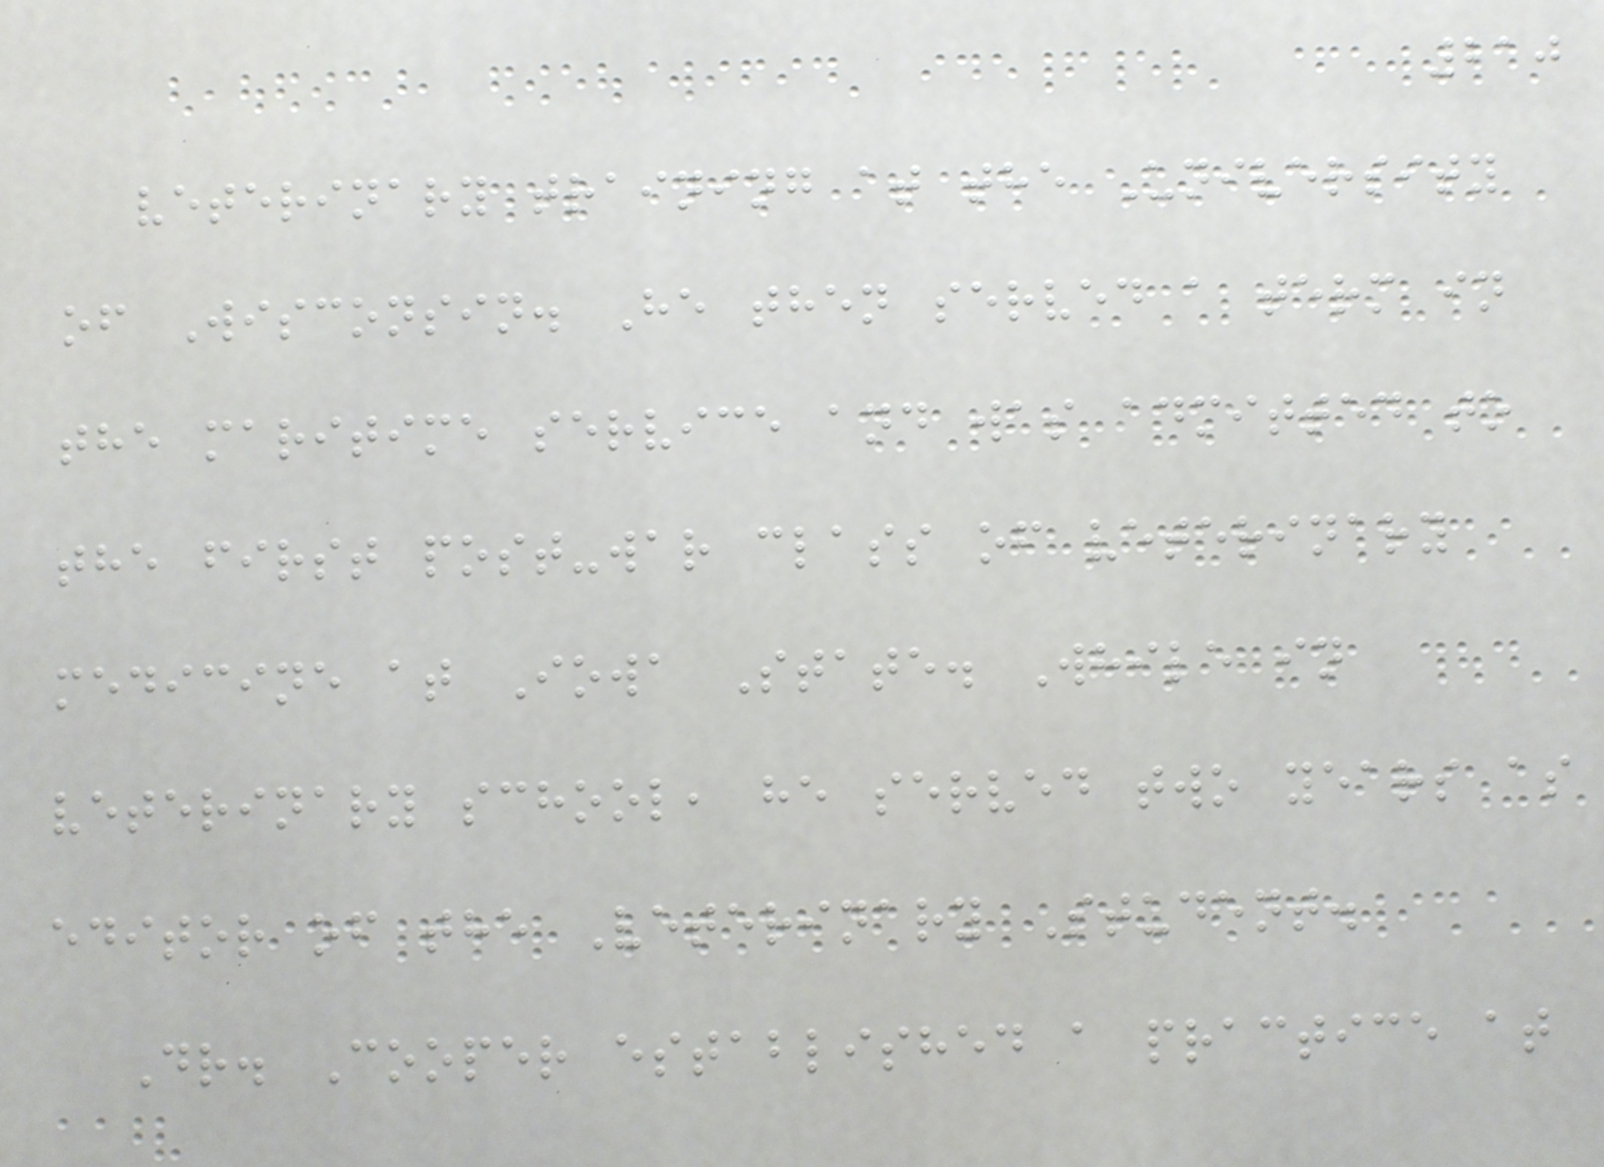210
veterinary training at the University
of Wisconsin. He then served a term in
the maritime service and was admitted to
the first post-war class of veterinary
medicine at Iowa State. While in
veterinary school, he served two years as
editor of the Veterinary Student.
Dr. Cooper established a practice at
